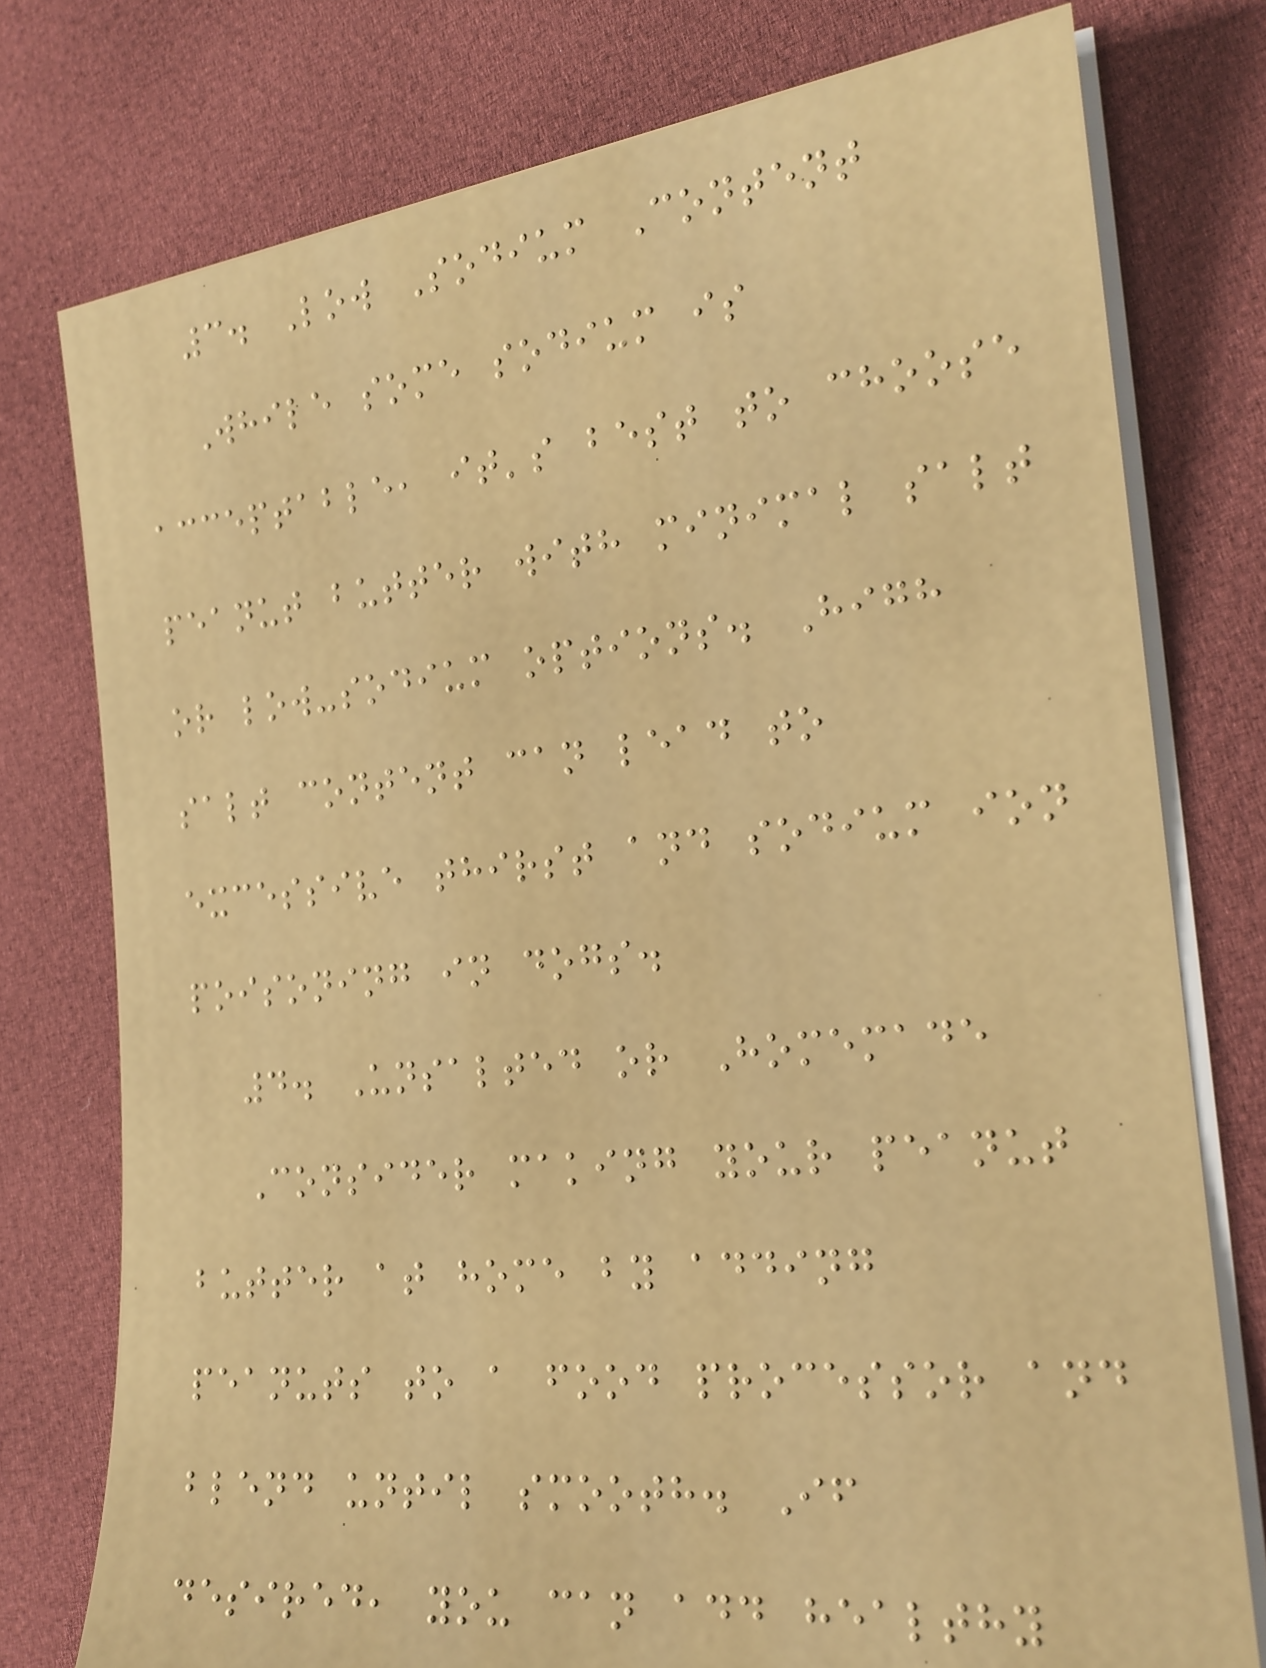3. Low Sodium Content
While some sodium is
acceptable, it's best to choose
peanut butter with minimal salt
or low-sodium options. High
salt content can lead to
excessive thirst and sodium ion
poisoning in dogs.
4. Unsalted or Homemade
Consider making your peanut
butter at home by adding
peanuts to a food processor and
blend until smooth. If
desired, you can add healthy
